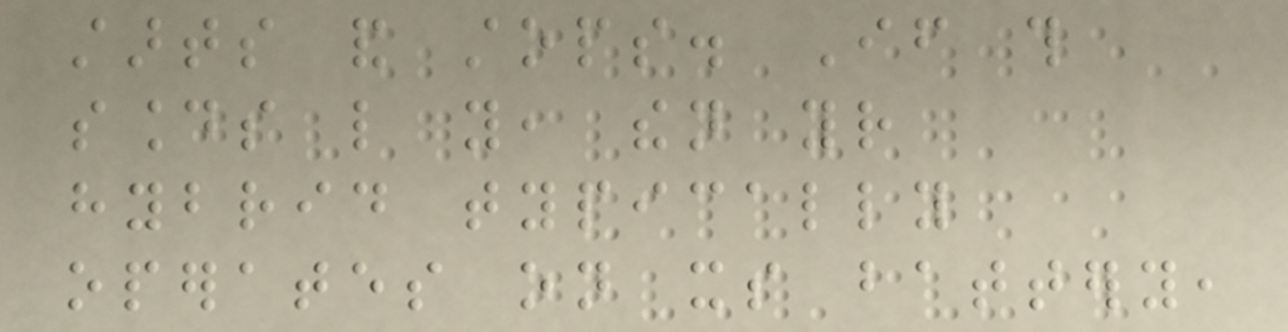starts and stops. If this
sounds like you, then your
hybrid typically
operates on its battery,
